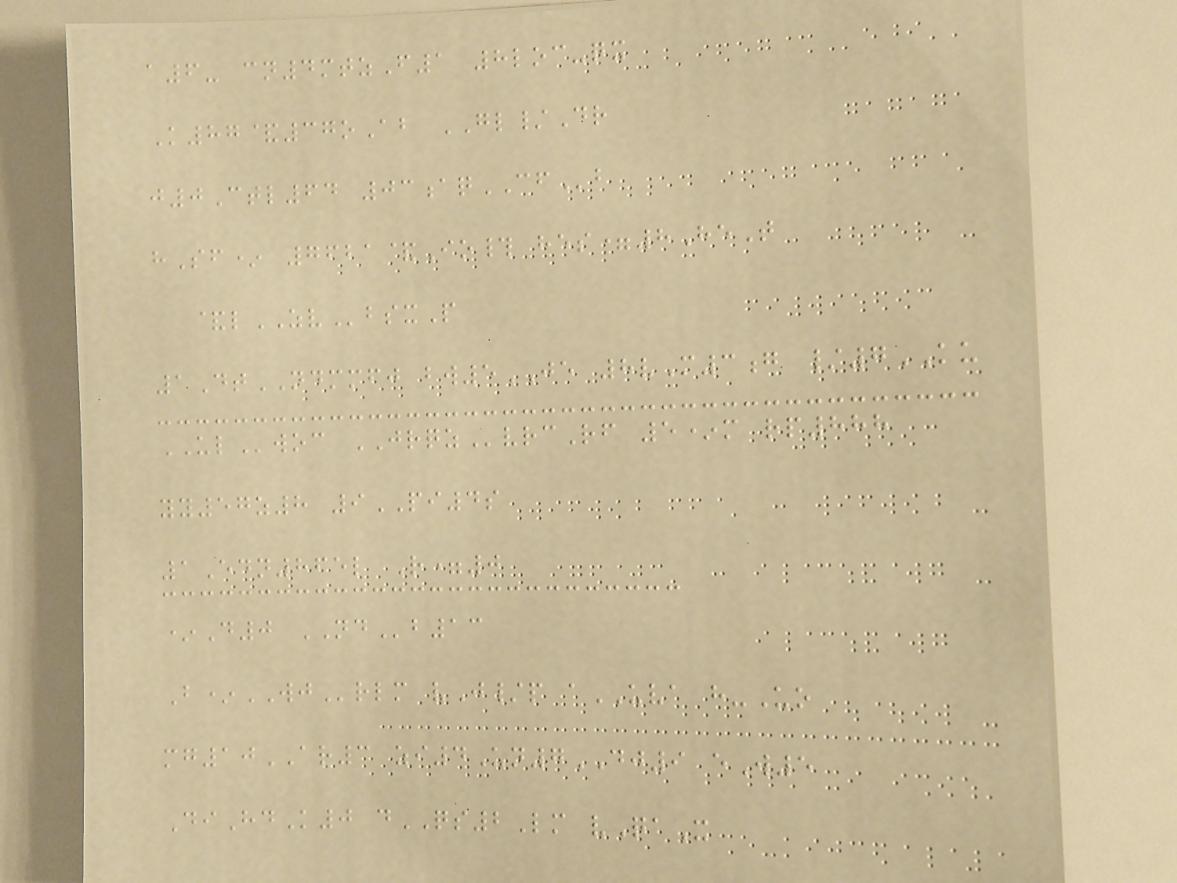a6- cn4mtzF1 8loc-qx
K87&37oAb GL/Dr
j0Ctl64 03aqCFb
hSf* 7621&Io# hes=8HeT
&lZVbsxP
1DtNDMMFJ bw5JE 8vM3g /7KU
ULwoc JRQZvrcRf 5*m rp888
yy57z8 9PI4s
1Edn865l R=0
*D0 NDb13
B*WJrlm vJ/p aUVA h-Uo
mg10AR3 zi4Un7DJ9 eW5
DiHdK0 dQS2Lm vQaX
